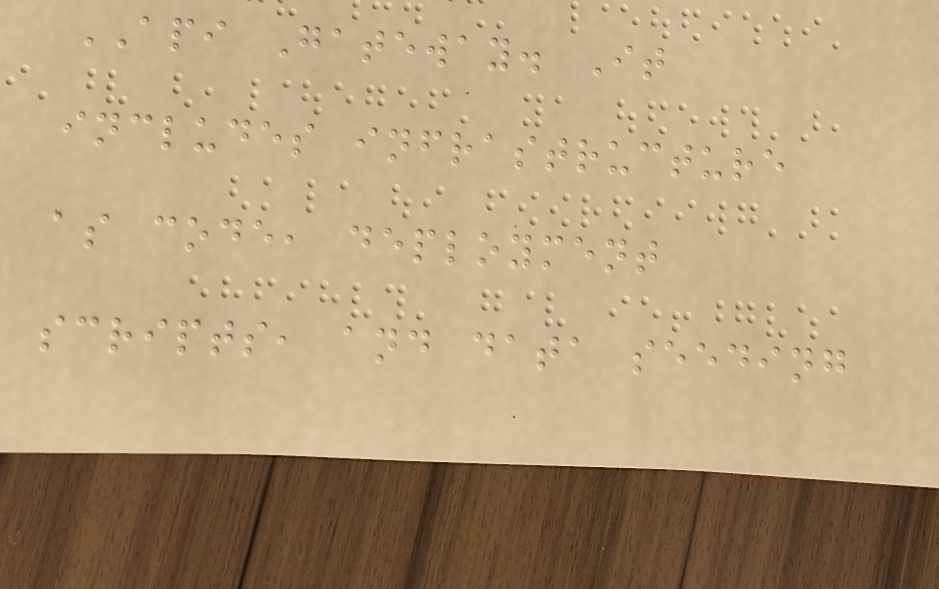API Gateway. It
includes infrastructure
as code, deployment
scripts, and data seeding
